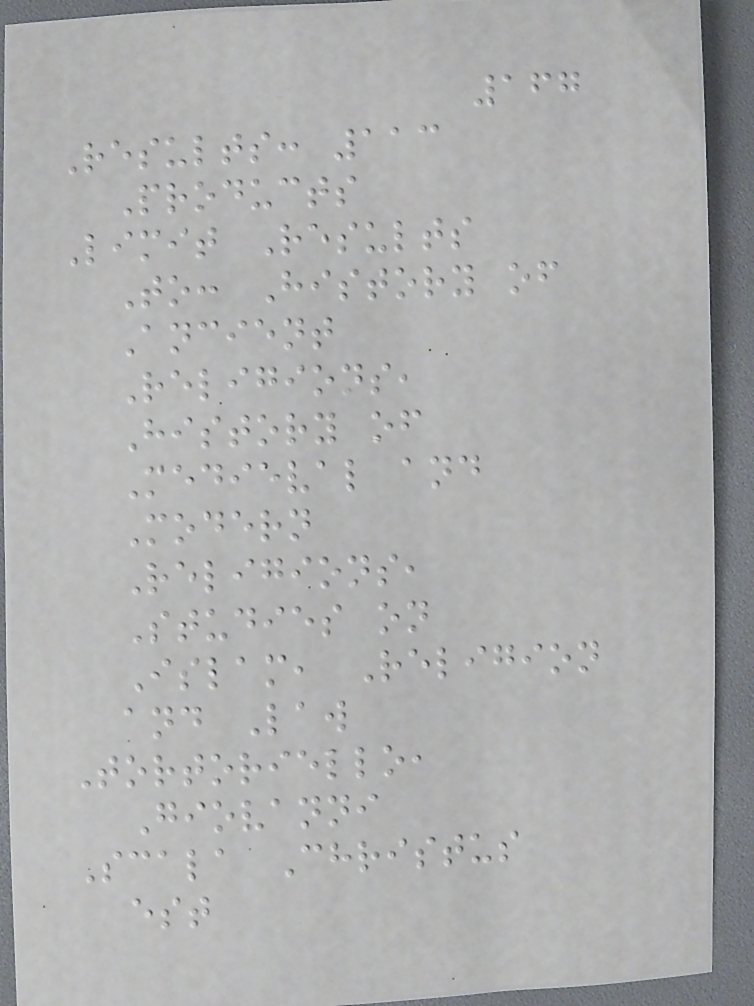167
Results: 113
Products
Limit Results
To: History of
Ancient
Religions,
History of
Medieval and
Modern
Religions,
Studies on
Islam, Religion
and Law
Tortoriello,
Giovanni
Scala Christus
est
